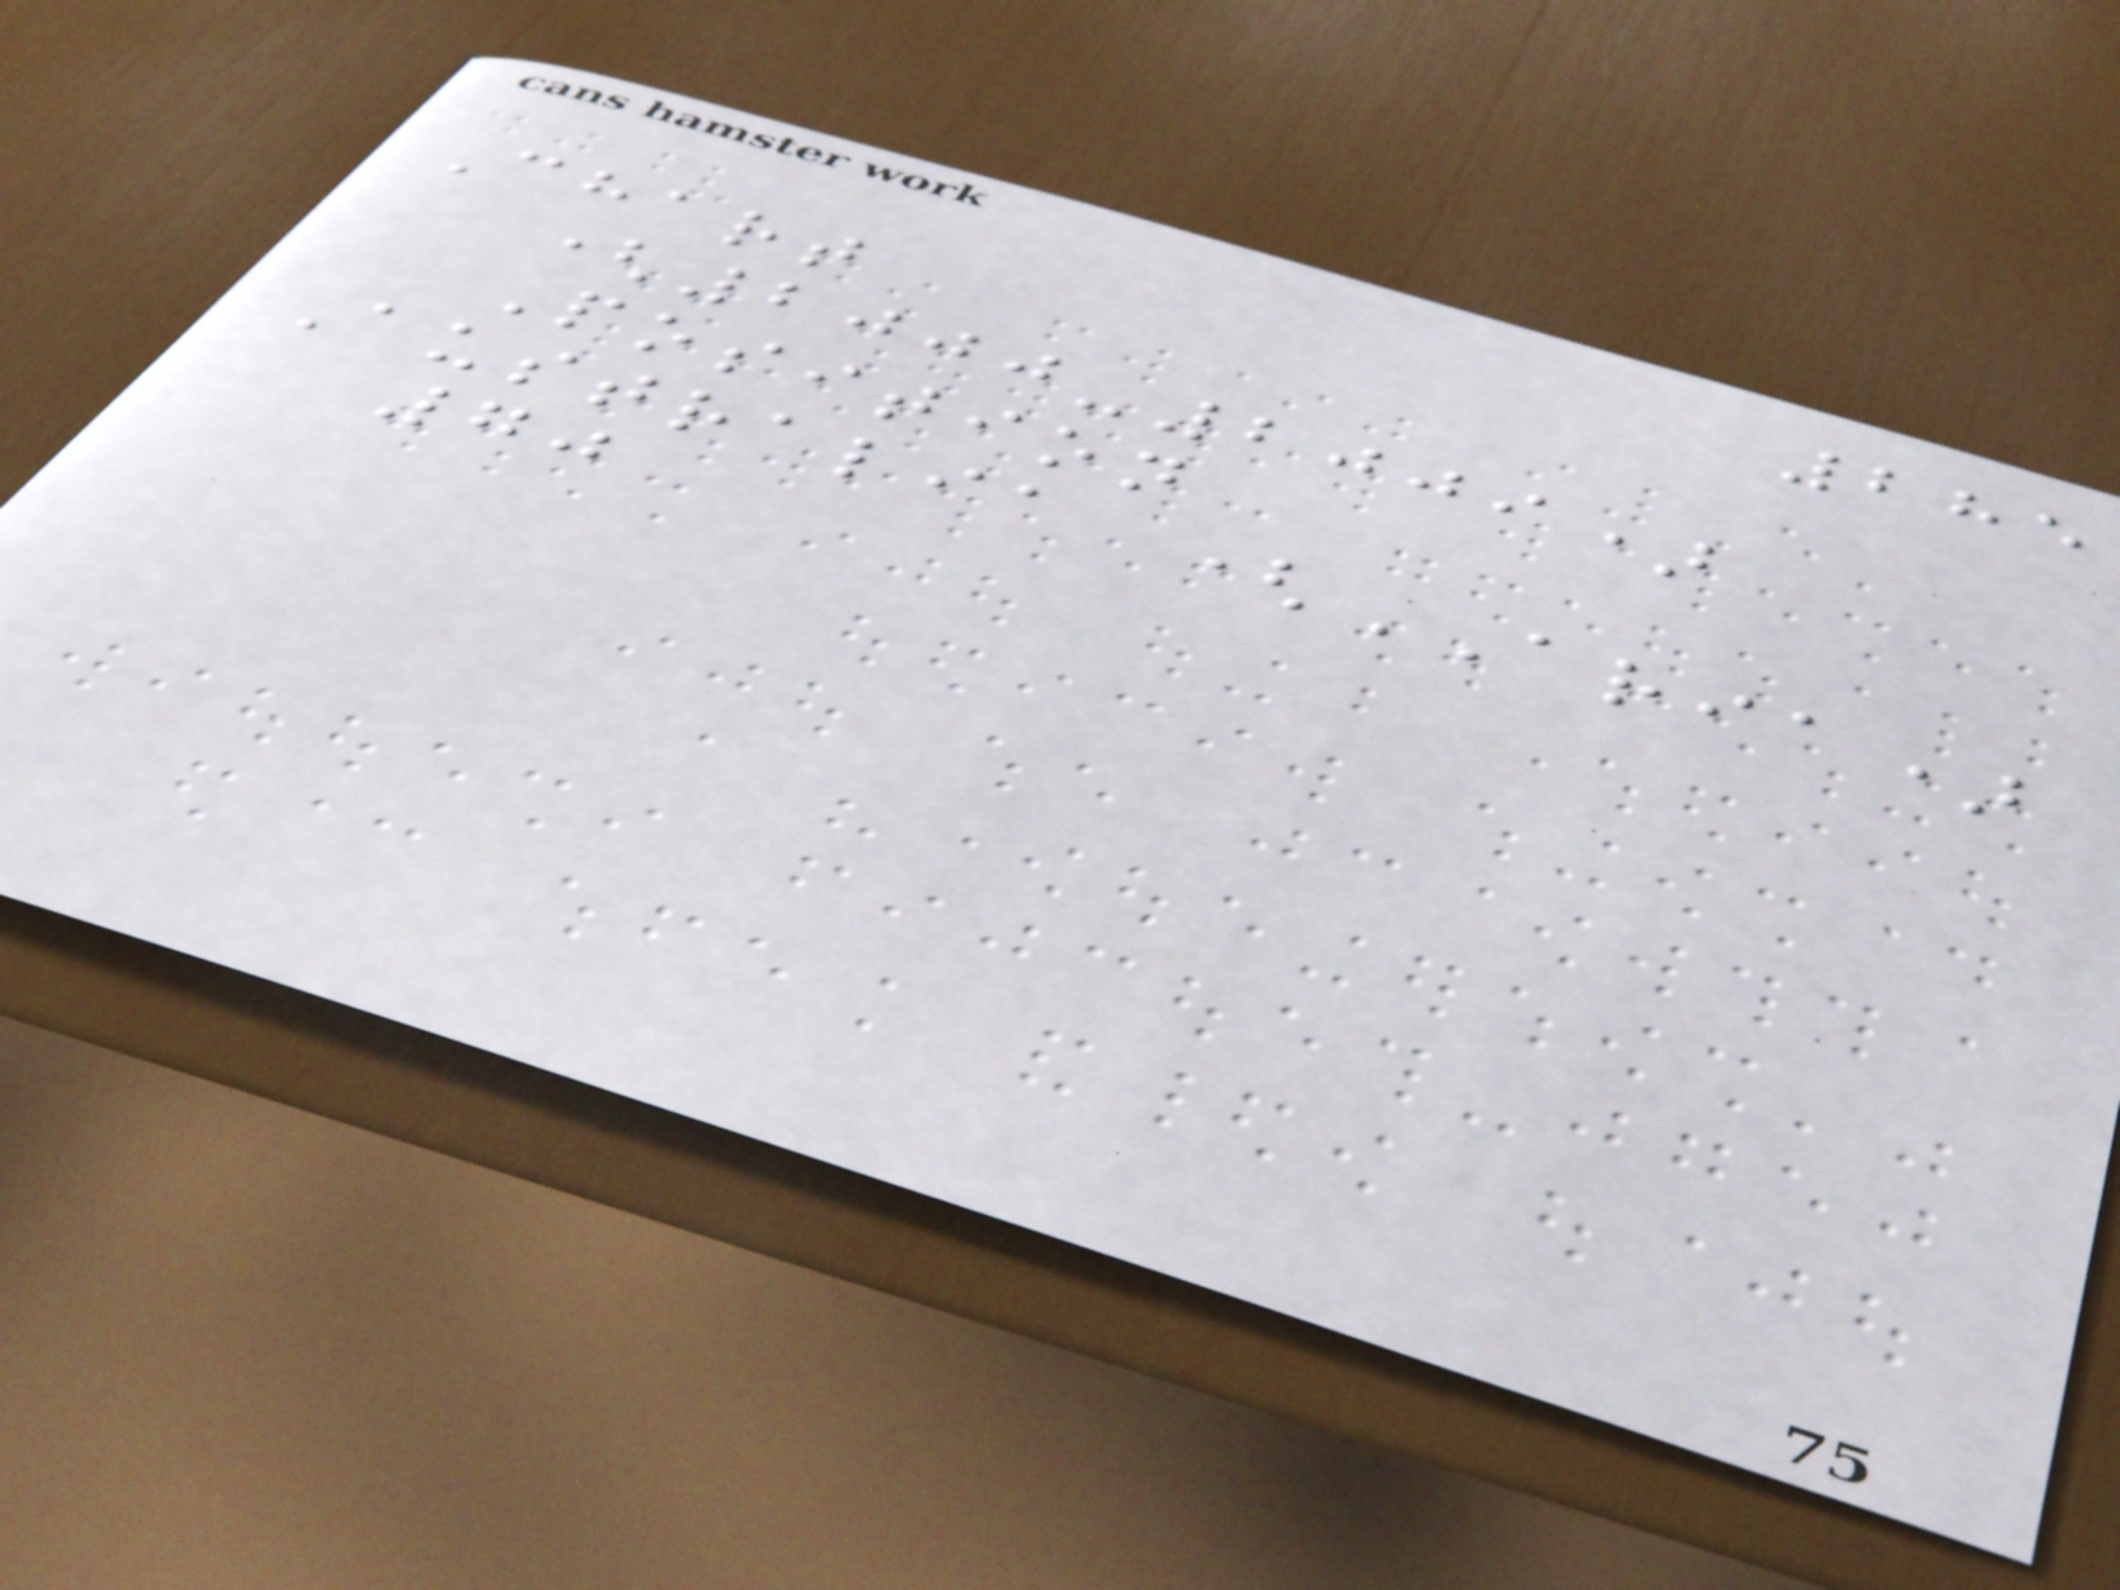285
Chart
(2000-2009)
Position
Australia (ARIA)
70
